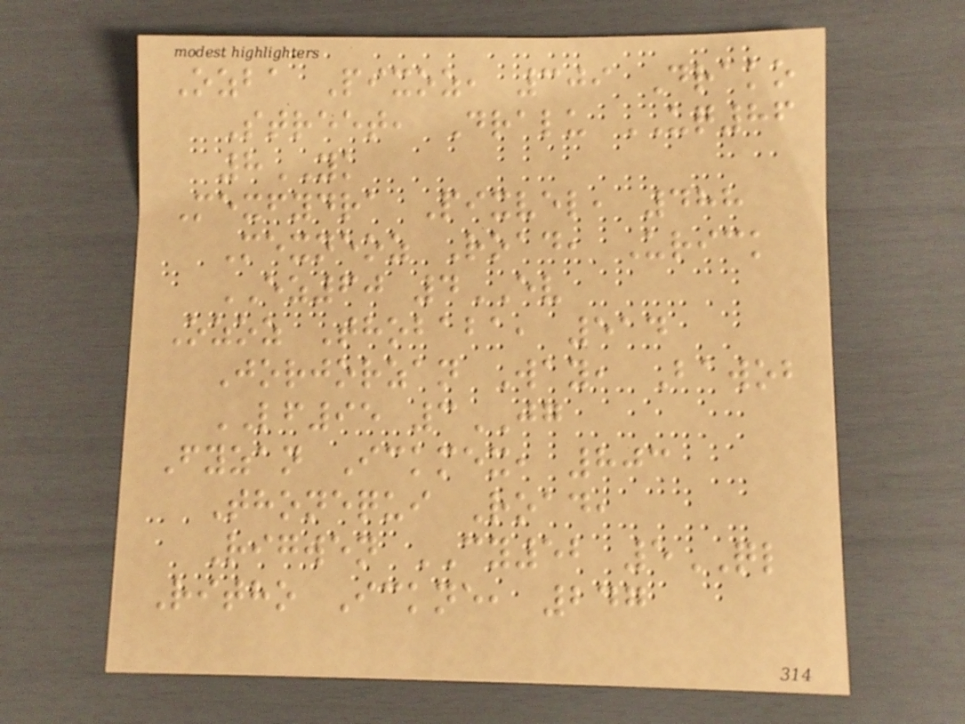Ozba Pixoz, 309 Drako
Street, Dralu UQ86
8YK
Mexfydra Pixvel, 488
Mexneoz Road, Urick
EZ60 4EV
Ozoz Thobaba, 514
Jorjorzan Way, Bawob
LF95 3JG
Fyzan Ickmex, 803
Thonequi Road,
Rigwen CY52 5QL
Ritho Ickne, 247
